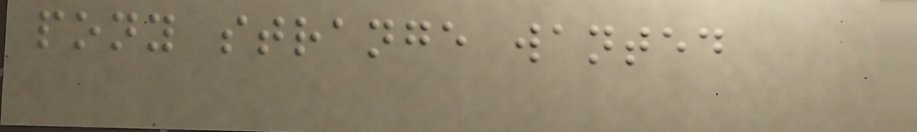pony strange wanted
